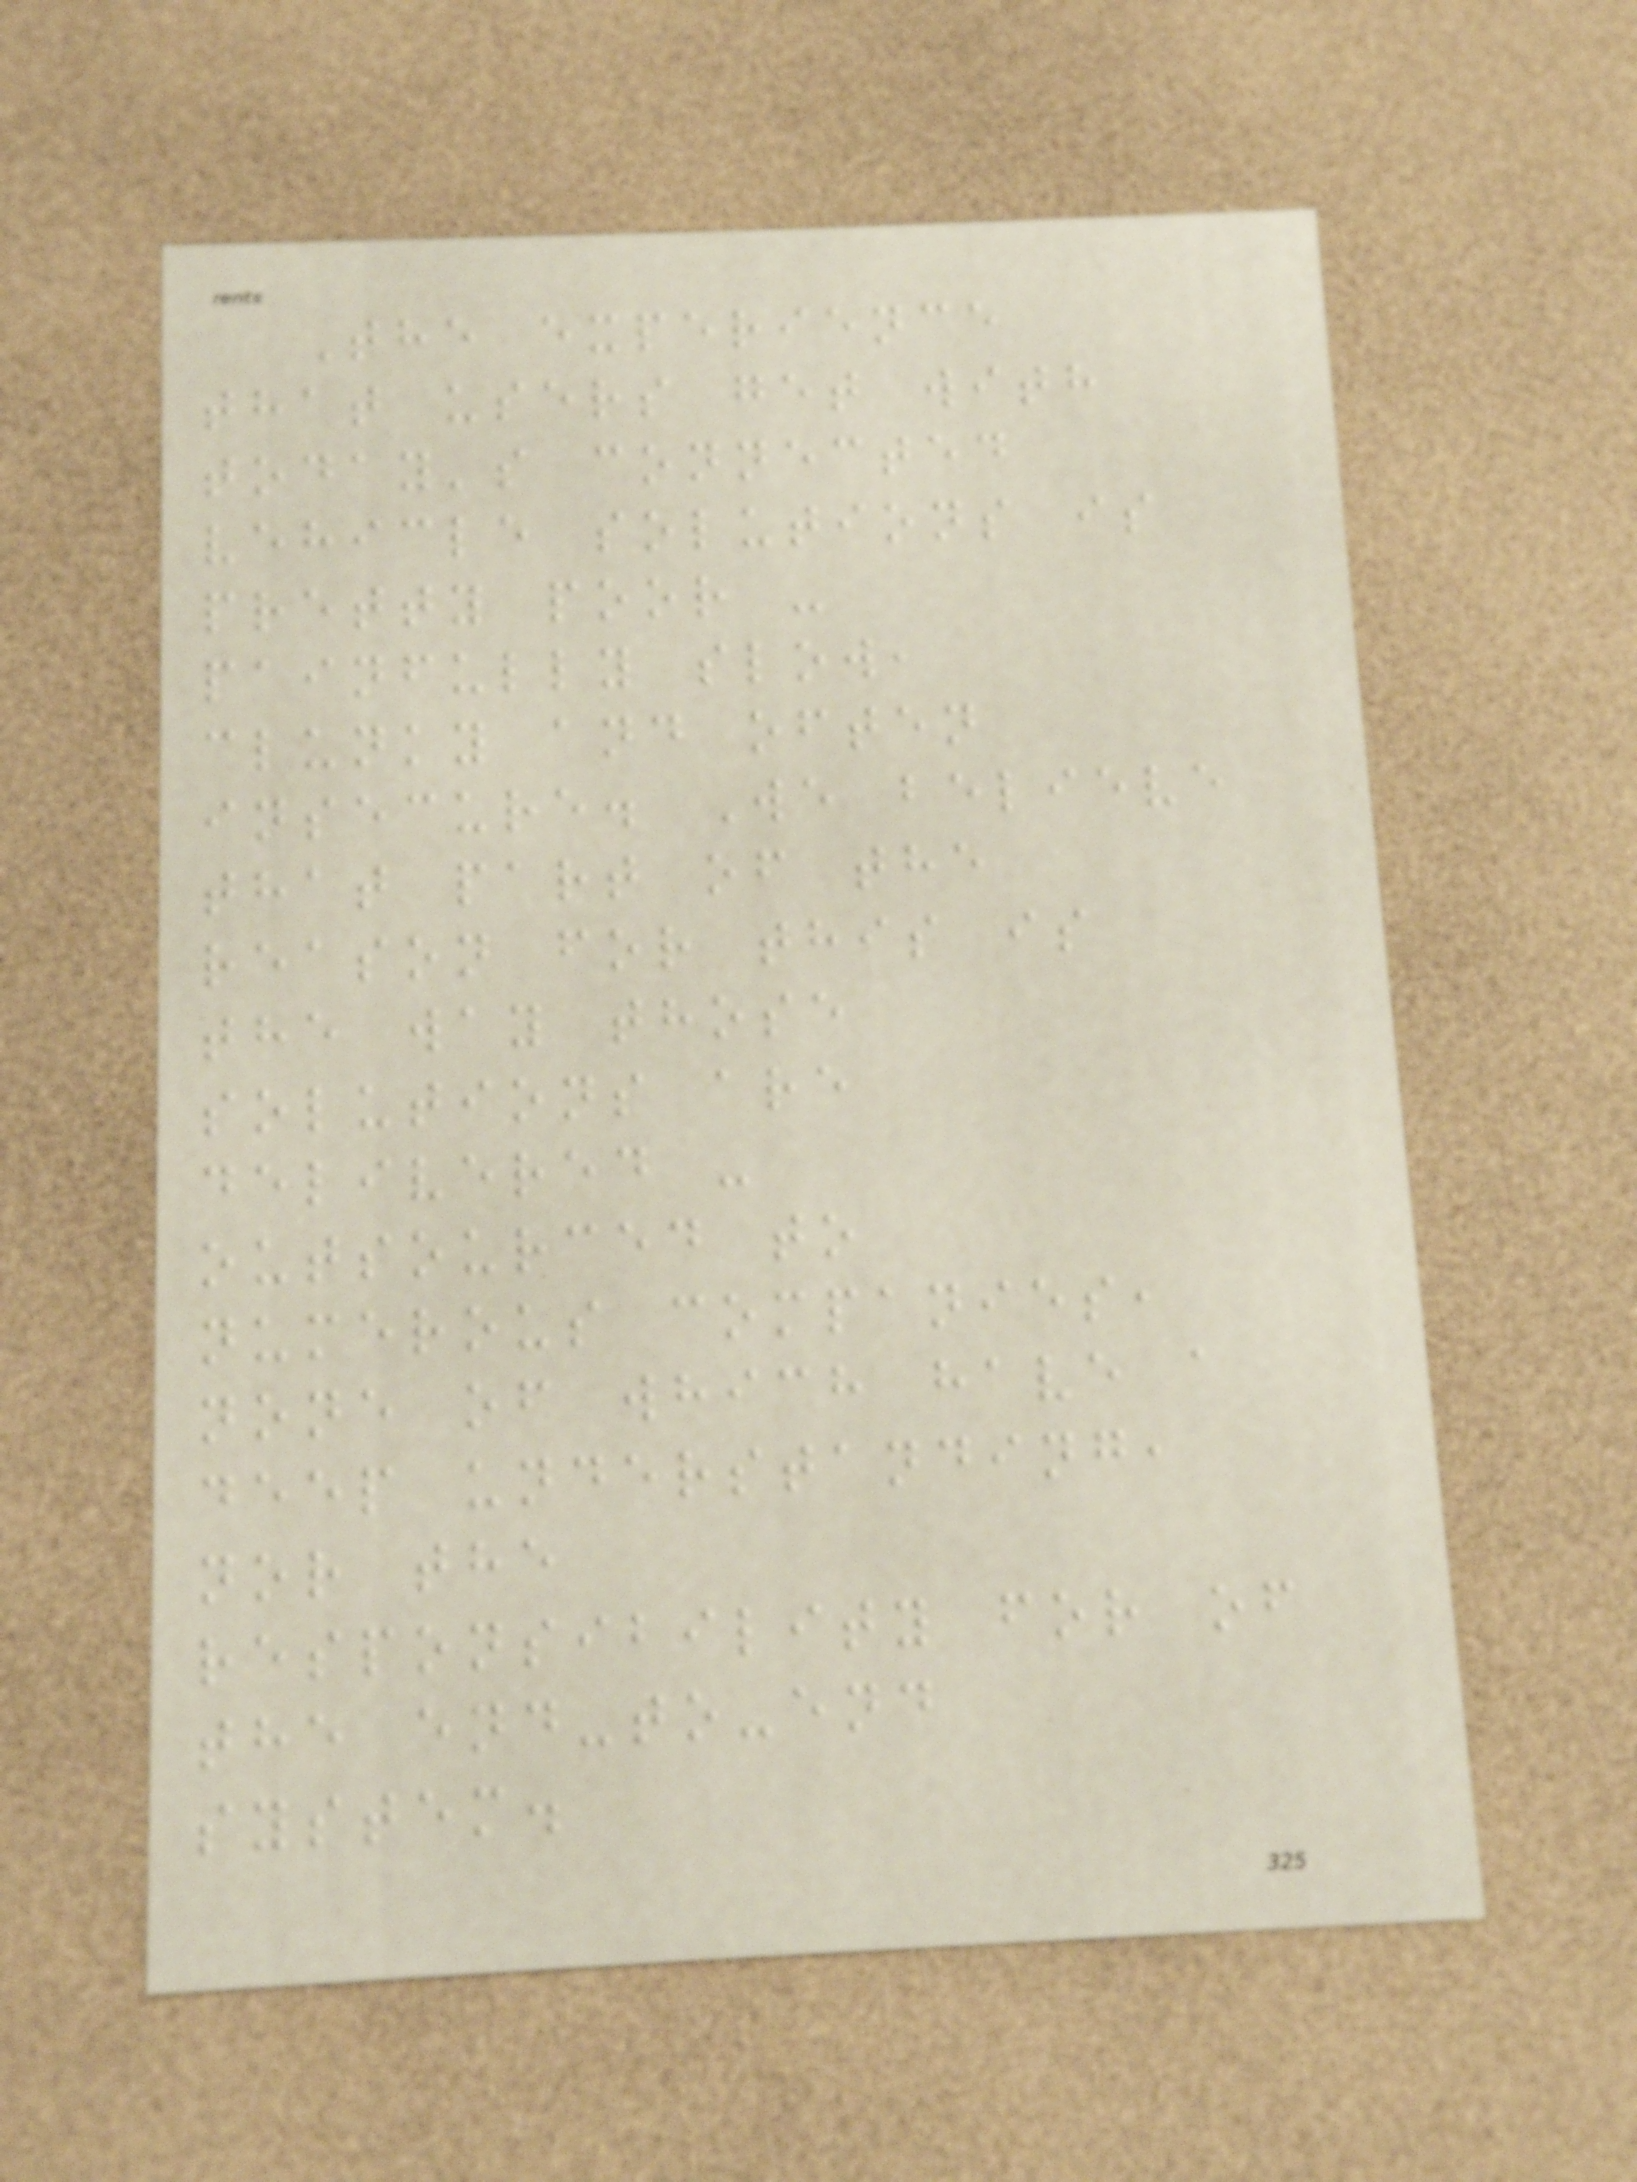The experience
that users get with
today's connected
vehicle solutions is
pretty poor -
painfully slow,
clunky and often
insecure. We believe
that part of the
reason for this is
the way those
solutions are
delivered -
outsourced to
numerous companies,
none of which have a
deep understanding,
nor the
responsibility for of
the end-to-end
system.
